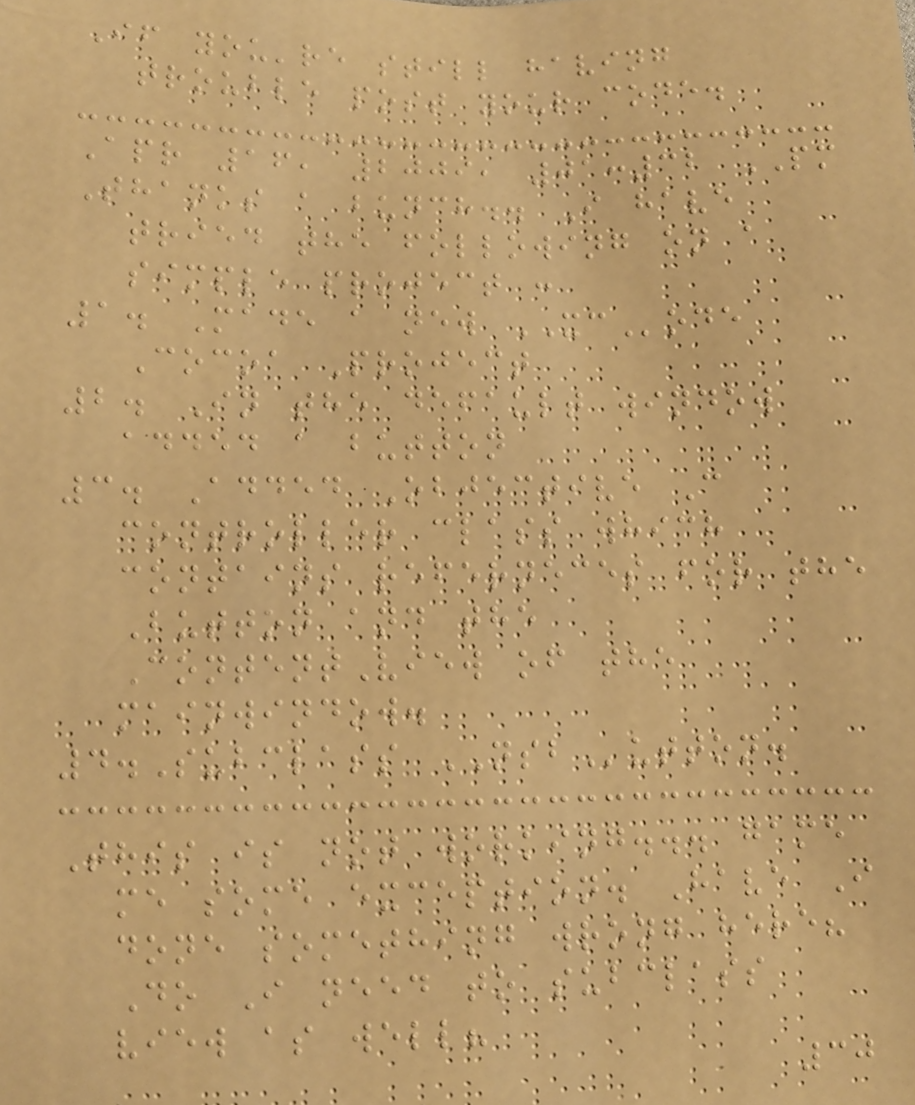If you're still having
trouble post your code.
Apr 16, 2009, 01:32 PM
Thanks a bunch.. I have
tried the following on a
simple project :
1. Made a new XCode
Cocoa Project
2. In the default window
added a button
3. Added Objective C
controller class which
contains referneces for the
Button and the
ContentView of the
mainwindow.
4.Subclass NSButton.
This is not working... game
me some exception. Have I
done something wrong here?
Do I need to subclass
view as well?
30
